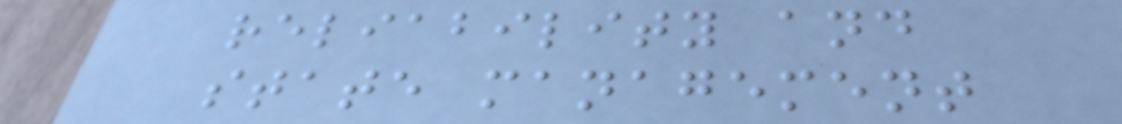reliability and
state management
